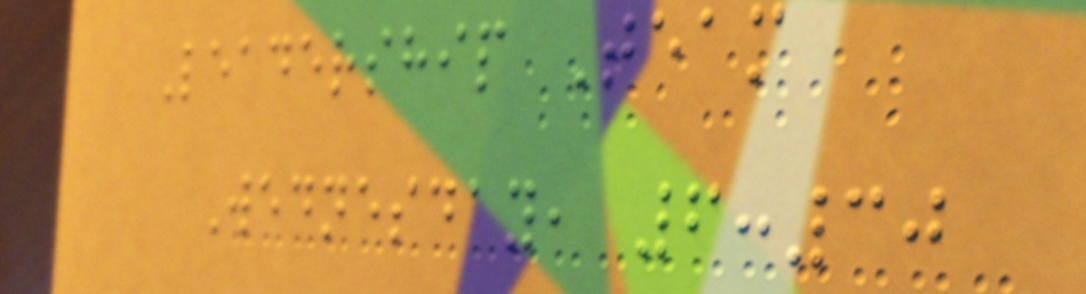Leadership Team
Wednesday, 6:30
